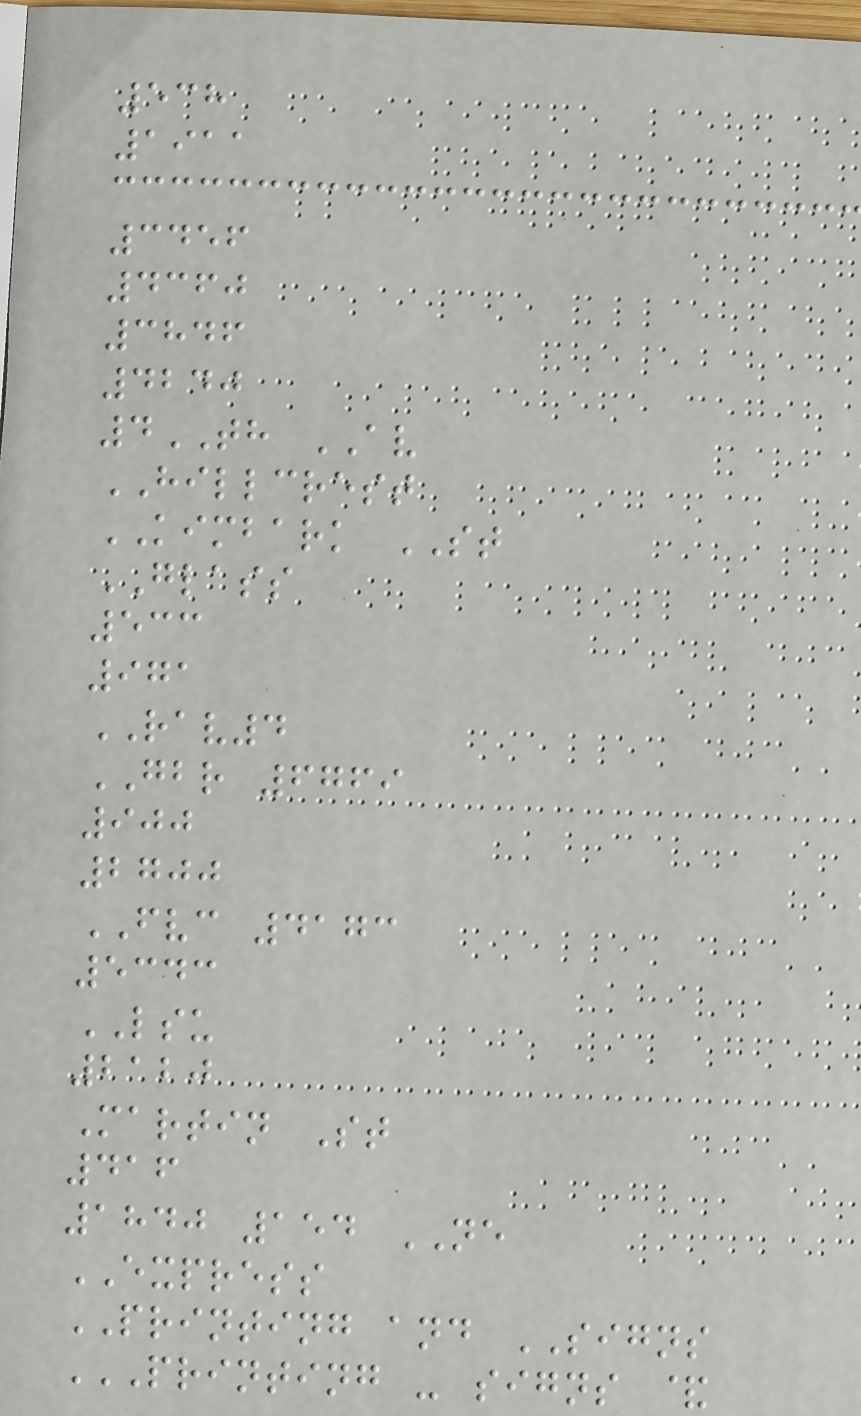538
1911
3456
4360
3846
4240
4TH AV
HILLCREST
KIMBARK ST
GLASS
533
971
RAV4
GBR 6769
900
2700
FVC 4173
5343
LSU
2120
Martin St
416
1840 154 NE
EXPRESS
PRINTING and SIGNS
PRINTING - SIGNS &
